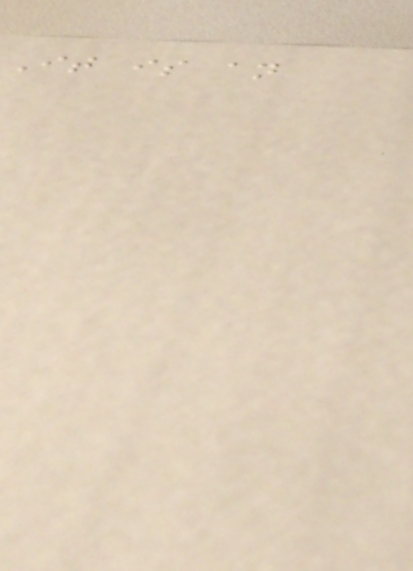It is an
